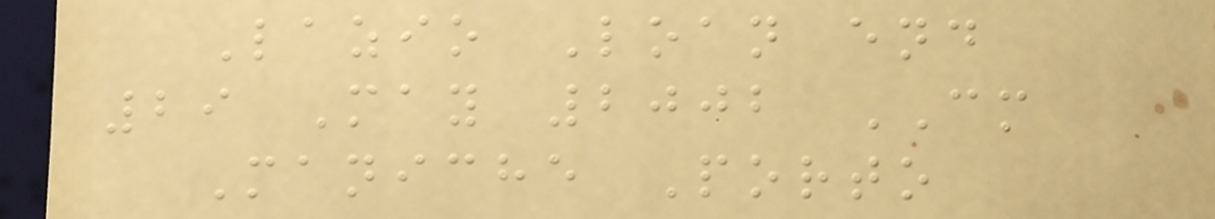Lazio Loan end
29 May 2002 CM
Maniche Porto
